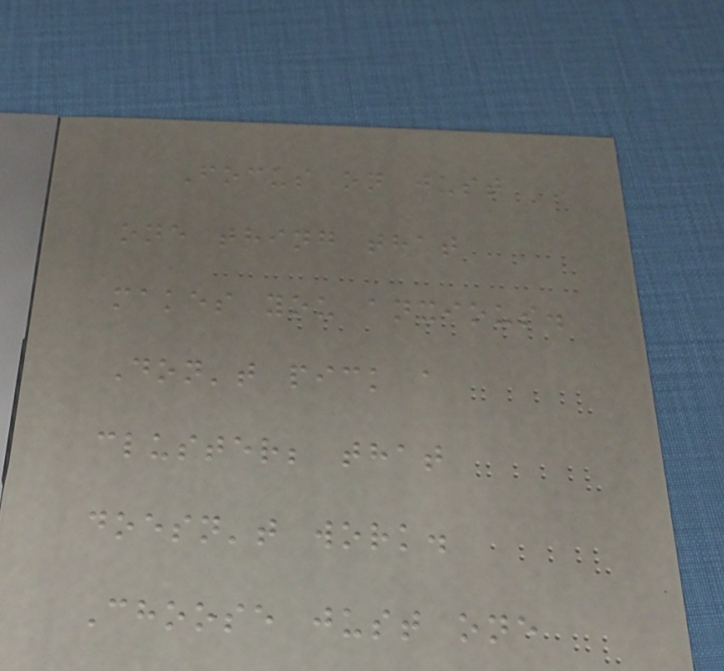Focus on just
one thing that
makes you anxious.
Don't pick a
cluster; that
doesn't work.
Choose just one
